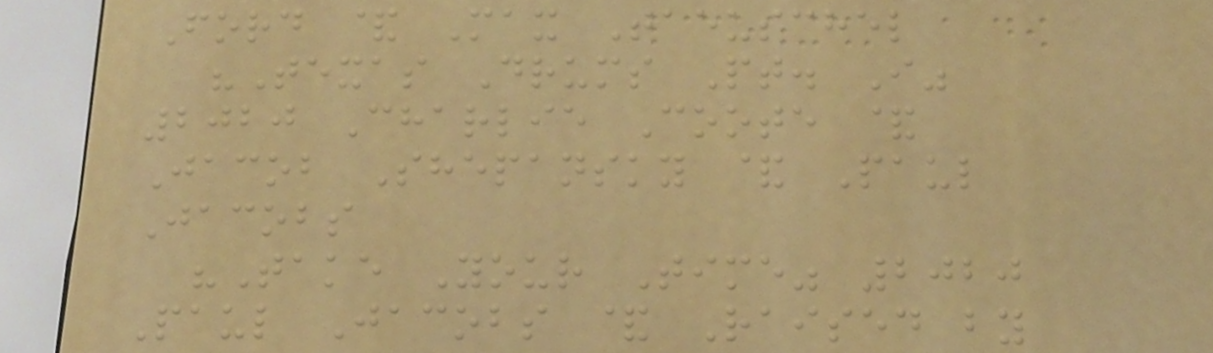Ford & Max Taeuschel
"Texas Drums Pt. I"
2020 Charlie Coote &
Jacob Shepansky & Paul
Jacobs
"Take Your Time" 2020
Paul Jacobs & Raised by
